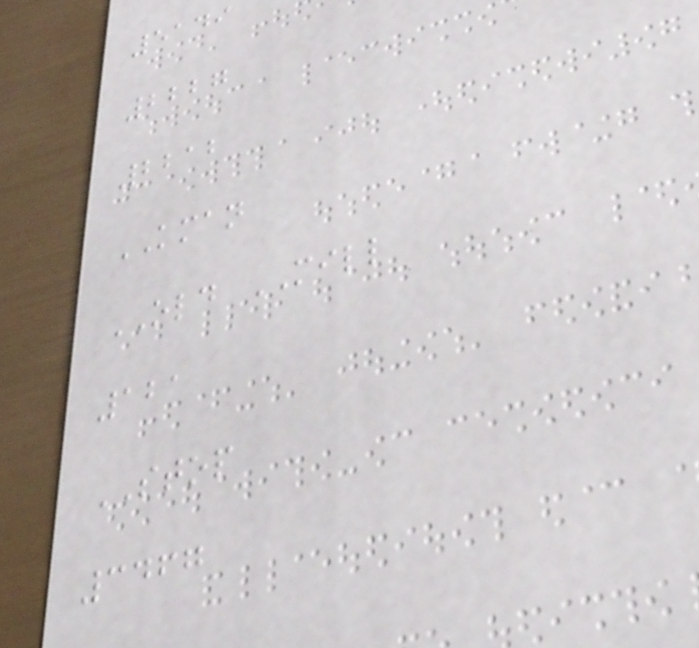5149
2227
2212
KMAN
OLD MILL
121
STOP
3467
